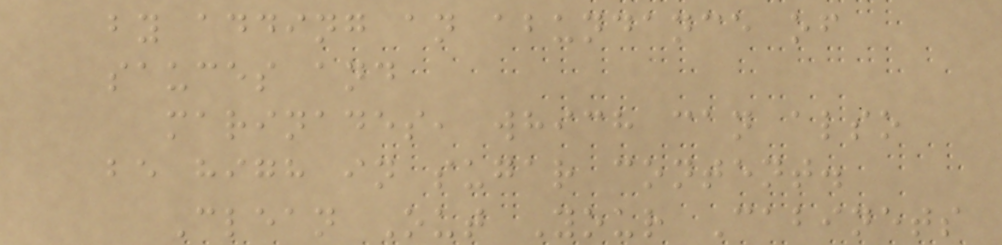by adding an abundance of
sauces and
marinades, which can also
be high in sugar content.
Clean Out Your Cabinets
